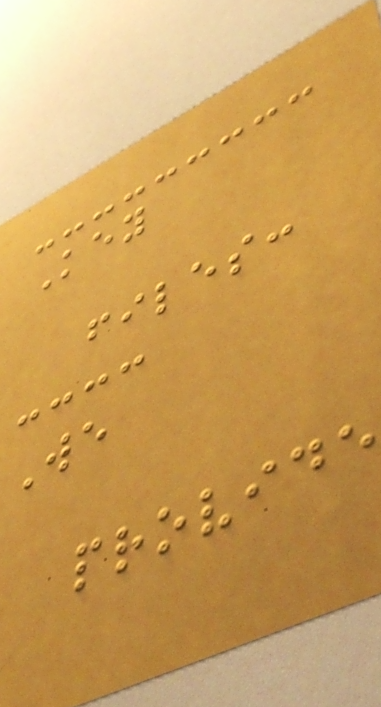Key
files:
We
provide
